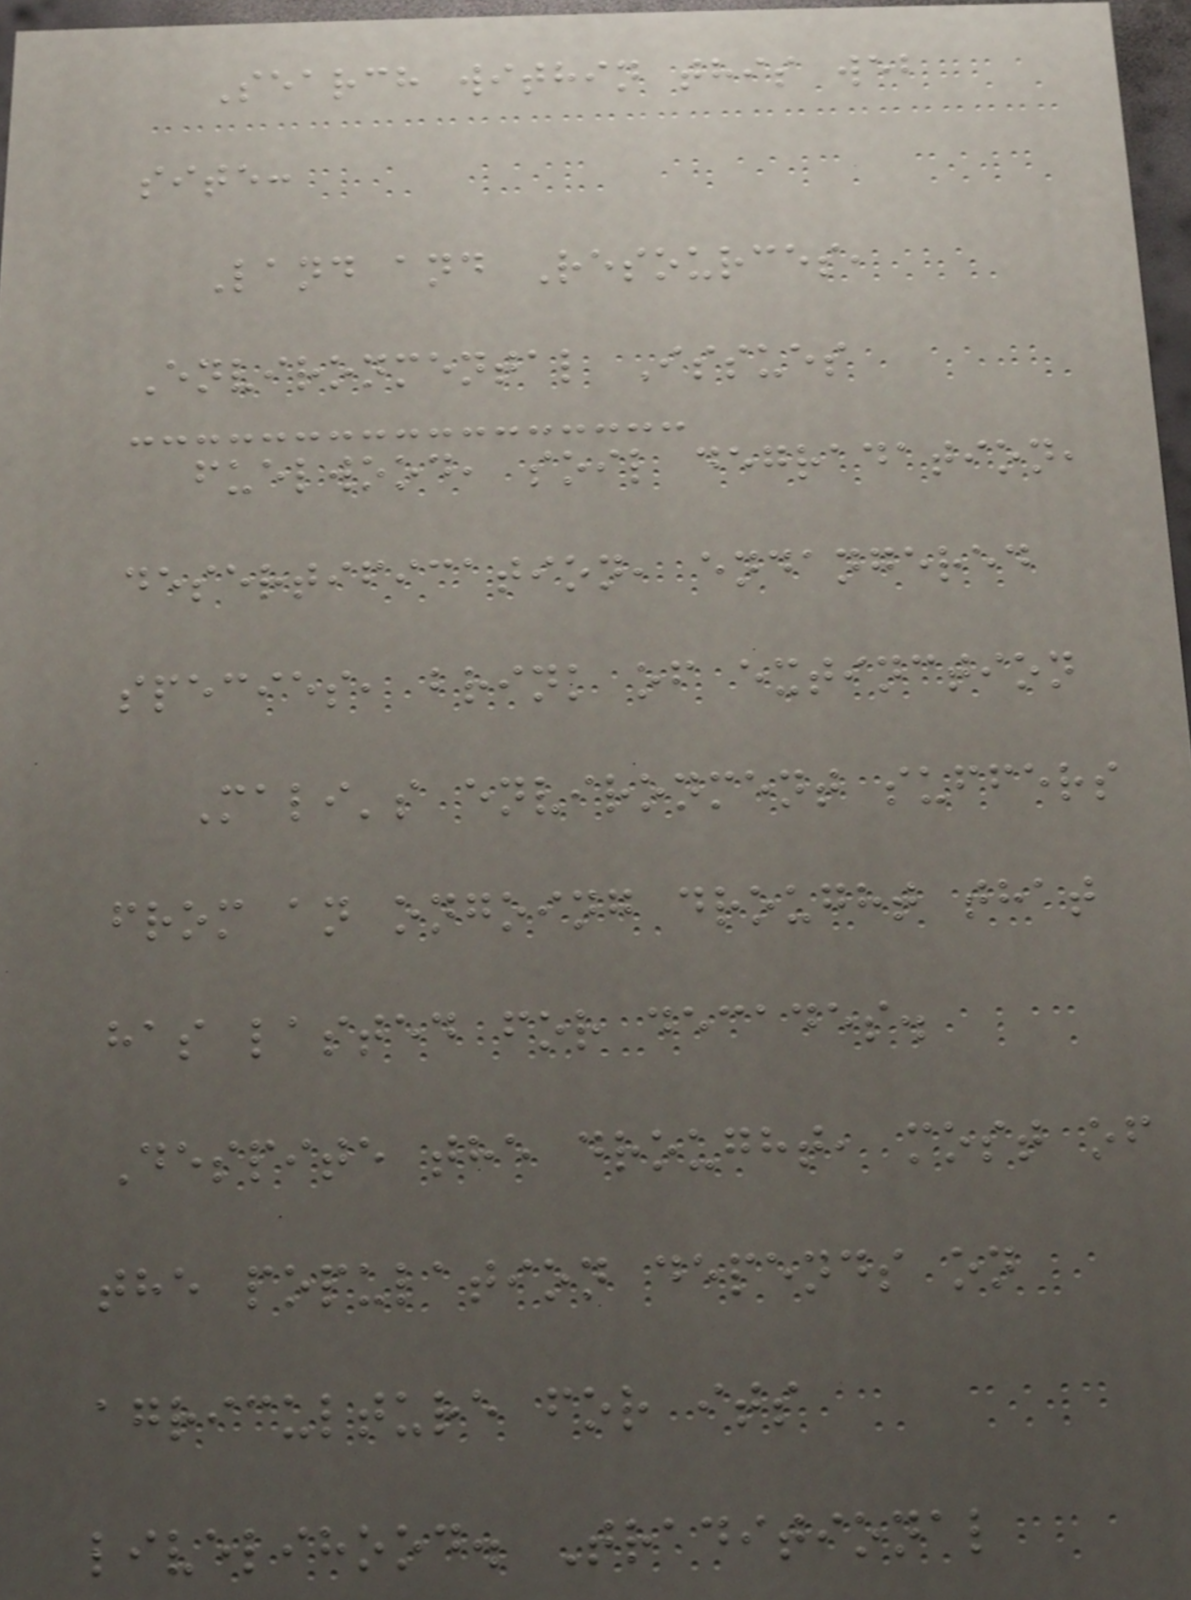Search within this web
site:
Land and Resources,
Environmental Issues
fuelwood, soil degradation,
desertification, endangered
species, brink of extinction
Mali's environment suffers
from an ongoing drought that
has lasted for decades.
Despite the drought, most of
the population depends on
agriculture for its
livelihood. Traditional
